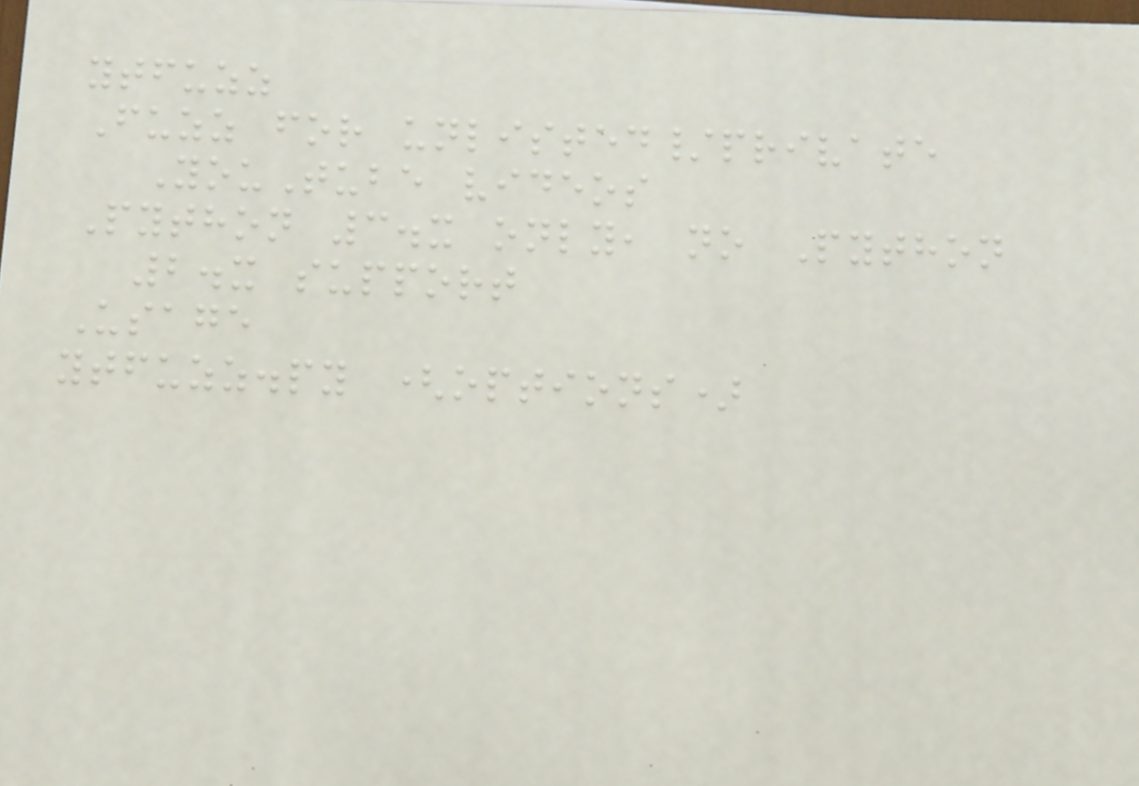ytfuzz
Fuzz for unlisted/private
YouTube videos
Python 3.x only, no Python
2.x support
Usage
ytfuzz.py (options)
